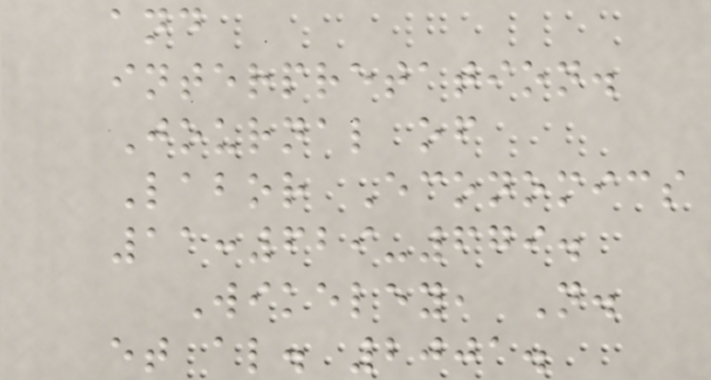and
interpretation.
Journal of
Labor Economics
11:629-679.
Wikeley, N.
et al. 2001.
